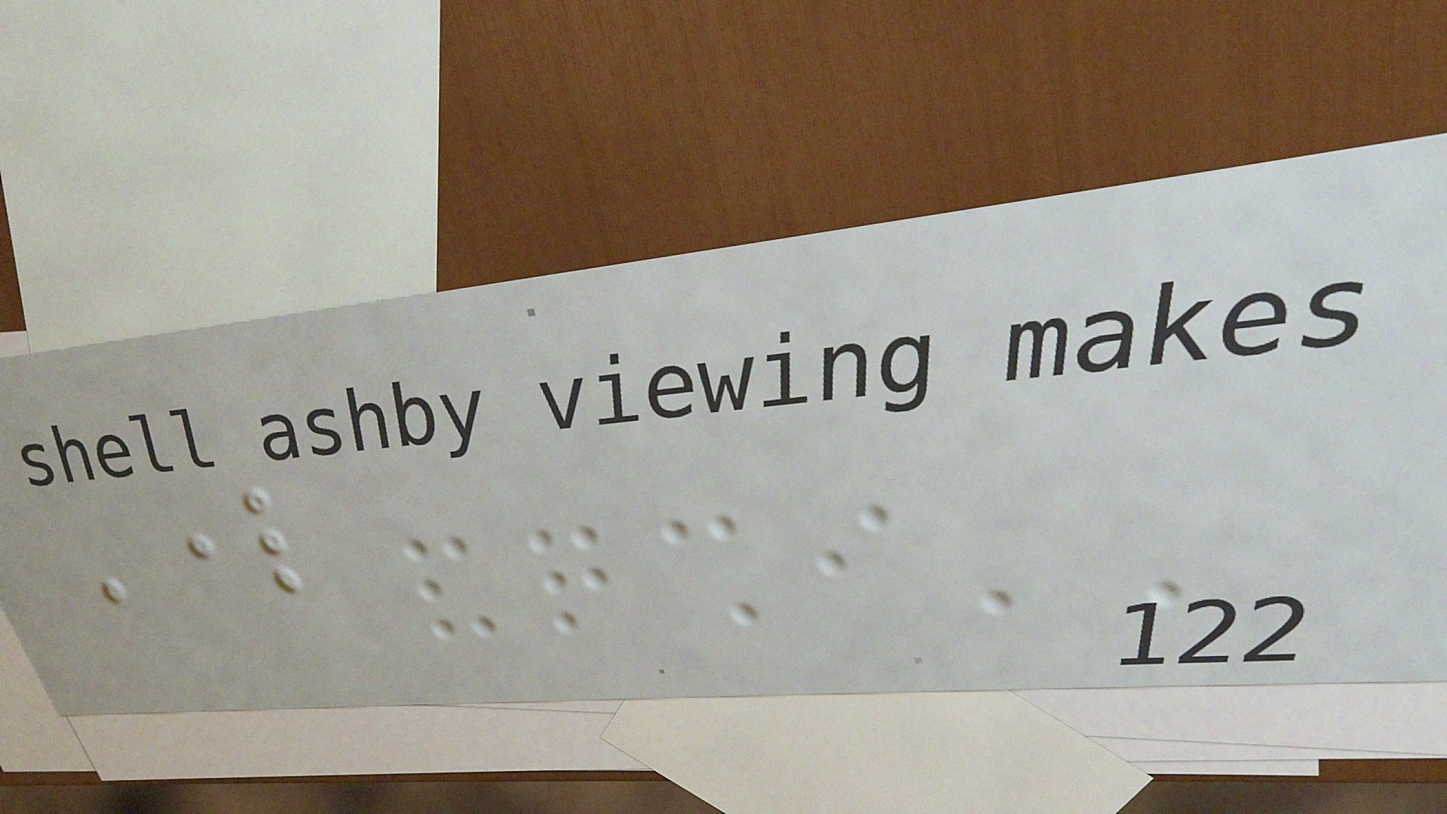Lord
